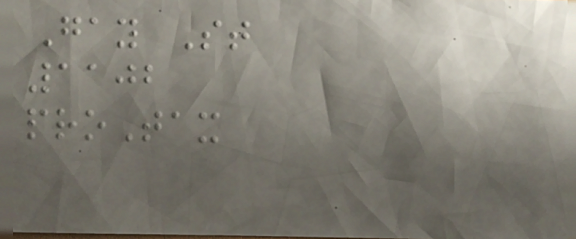Gay St
1102
proTax
